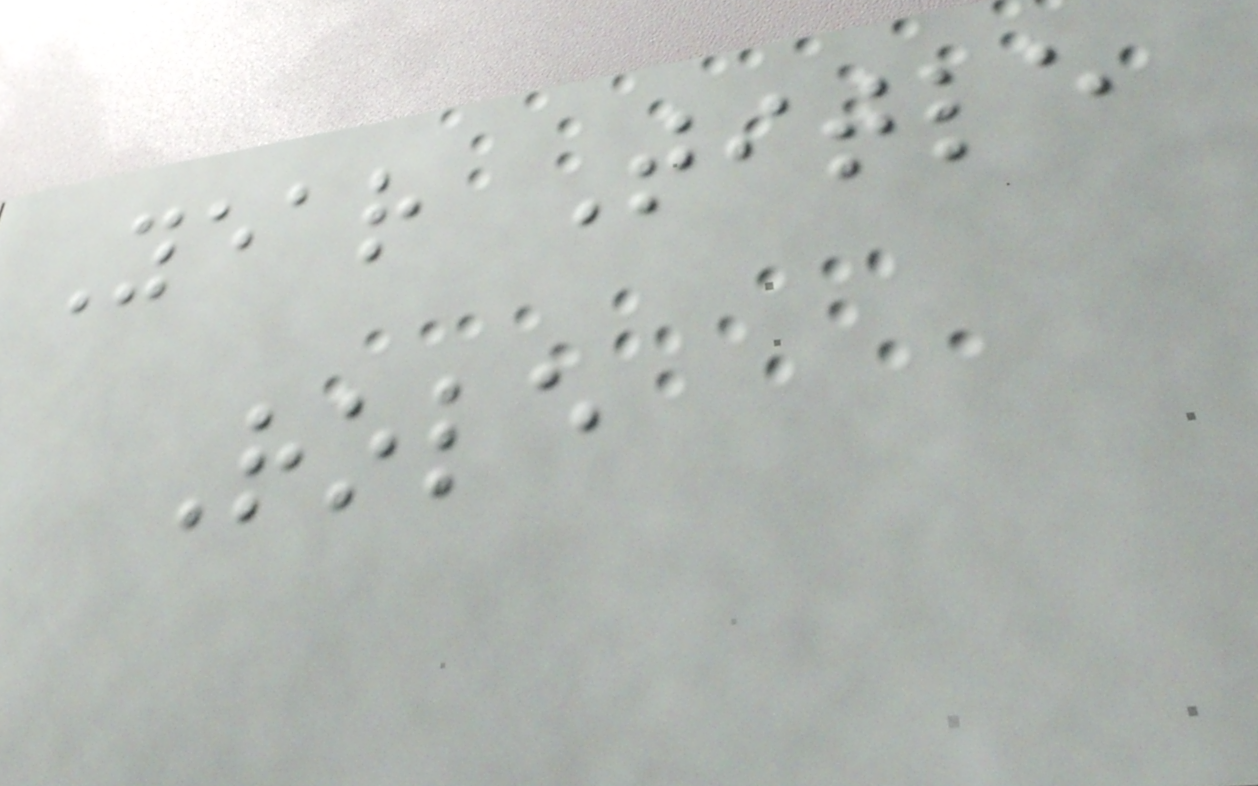Year Title
Role
